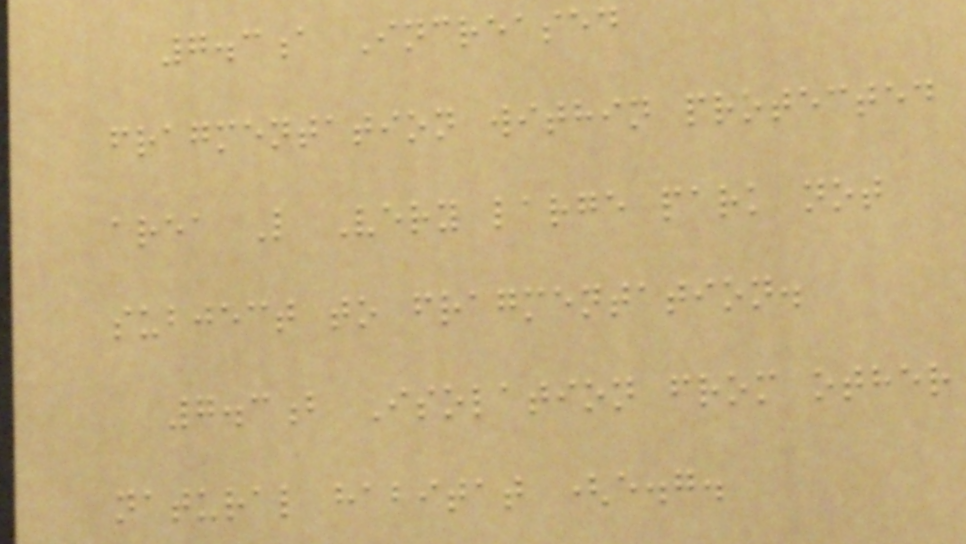7.3a Increased
fragmentation within protected
area L Very large park not
subject to fragmentation.
7.3b Isolation from other
natural habitat (e.g.
